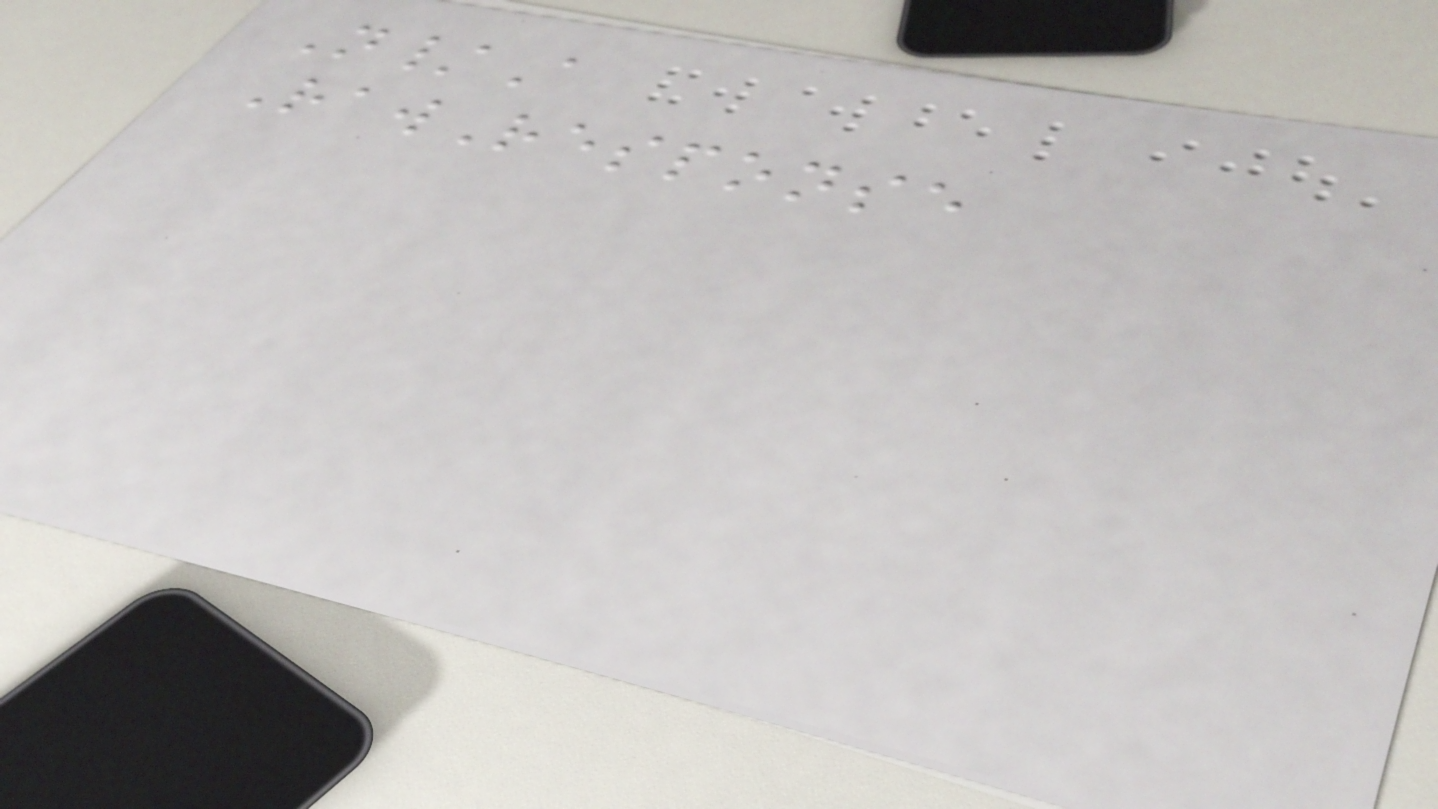N/A
RawResponse
